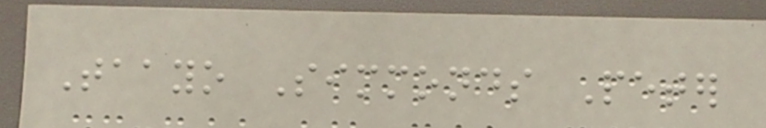Taayo Simmonds Peter
